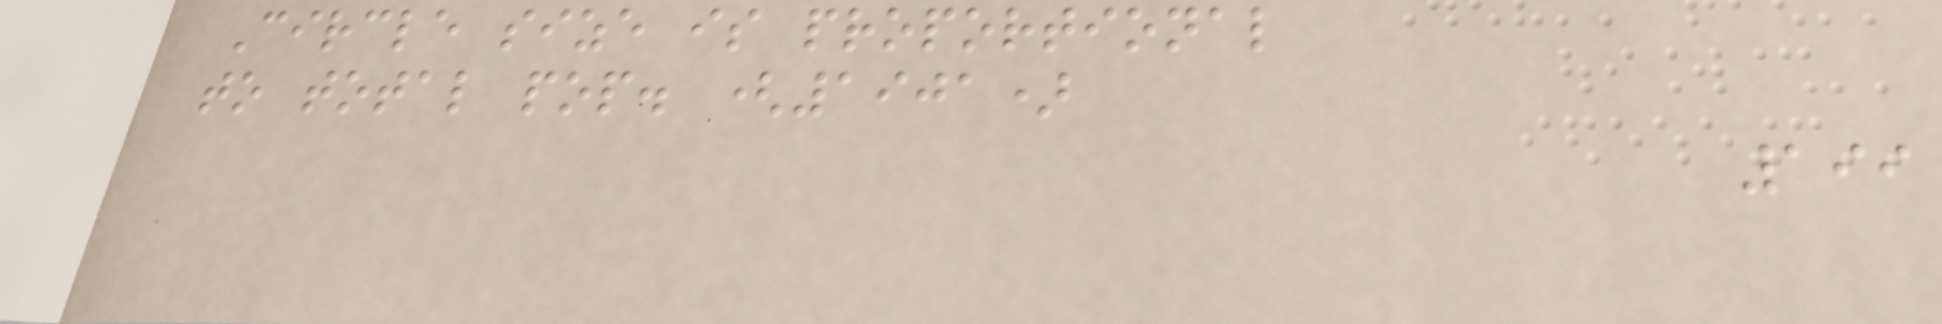Circle size is proportional
to total pop. (1901)
199
